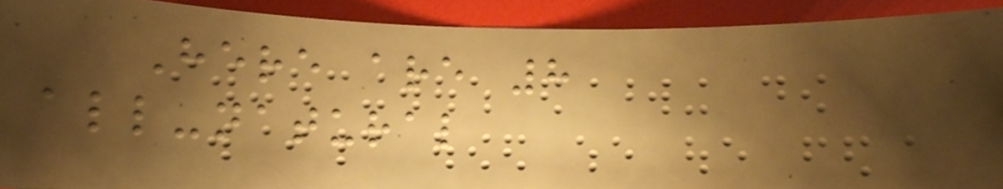Here are 8
all-natural
